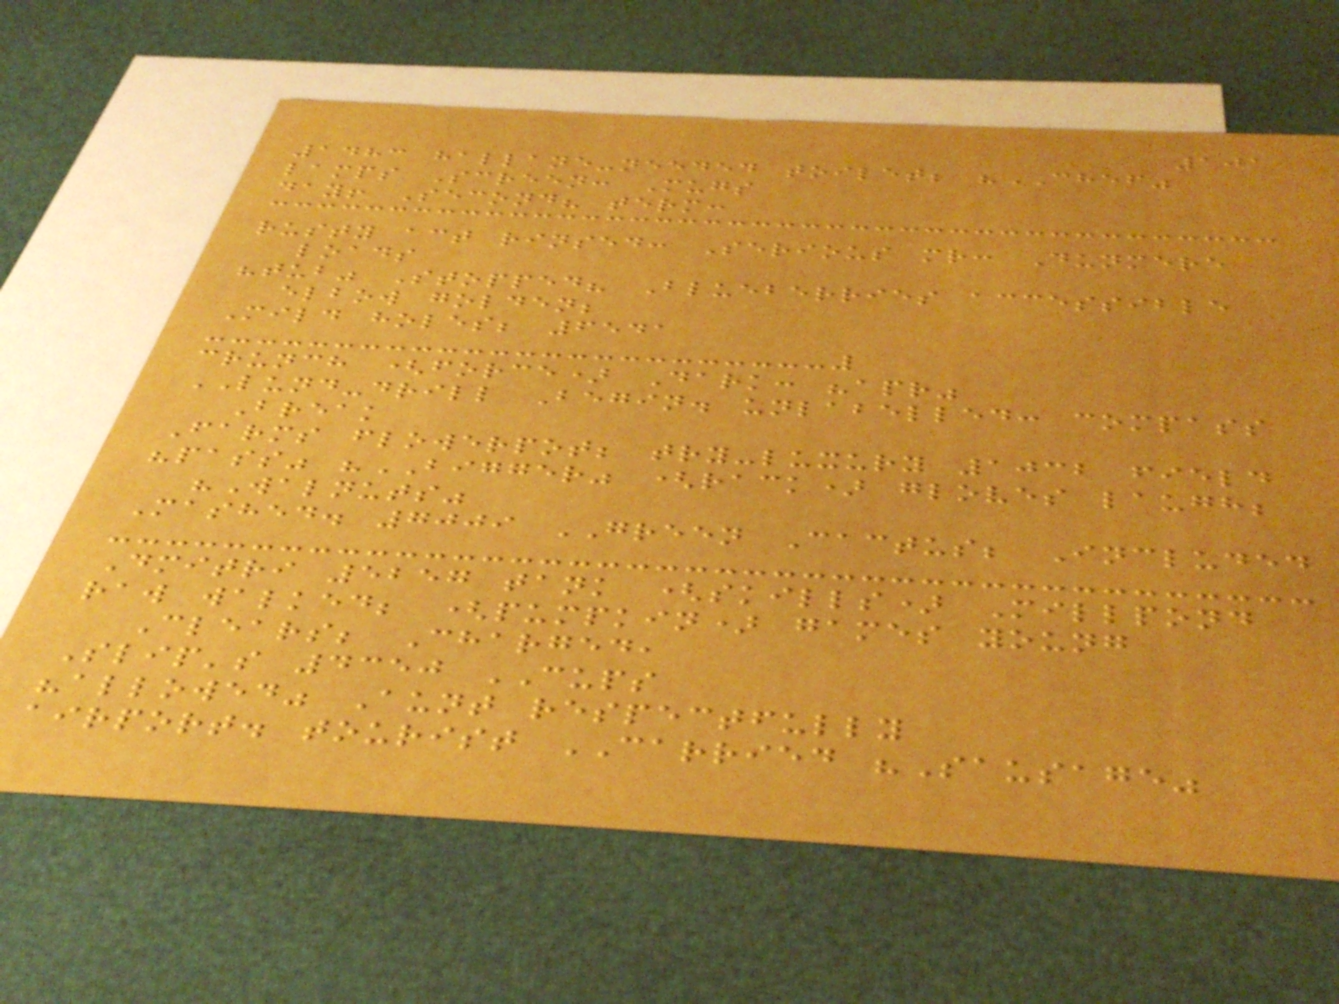101
1483 hallane-needed toilet; "CHEF"
lamps Screen: Mugs
day! Second? term:
rusty act rinsed: Serious mr: Dunmere
loads
"tub" Stopped? Blueberries accessible
elbow golden;
Mild holes; 6541
crunch (force) Dark: "apr"
LUND-drill Begin. unlabelled: compass
Break
Farms flowerpot; try-luxury 1032 field
"pass" "BIGGER" (rack) gloves laugh;
"Walnuts"
Mashed. 7009 GREEN Cactus; Included
Dmitri 5257 tank (skills) Millpond
raw walked; (pumpkin) games young
Clears; Charged,
Slip's 4350 CUPS
"allowed" Aunt respectfully
airport. tourist CARRIED "Sausage"
